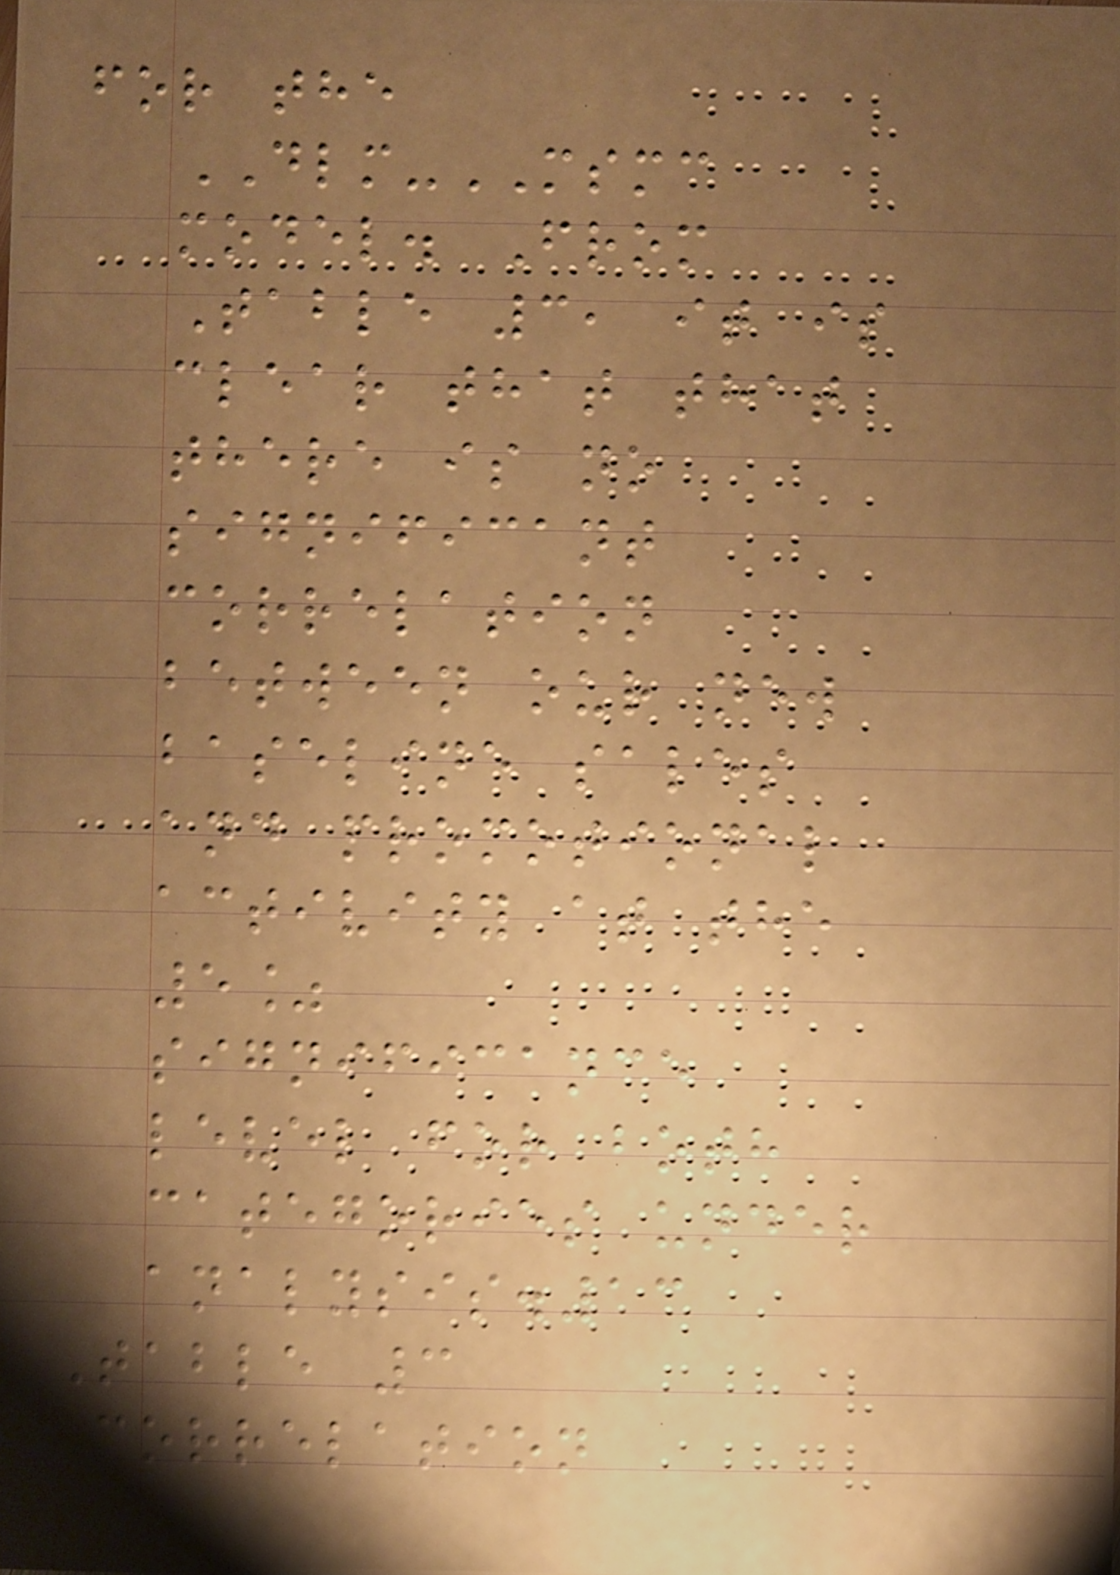for the
DLM-MSMC
model. From
Table 3, it is
clear that that
there is no
significant
correlation
between our new
baseline sales
and promotional
activity at the
5%
significance
level for both
categories under
analysis.13
Table 3
Correlation
